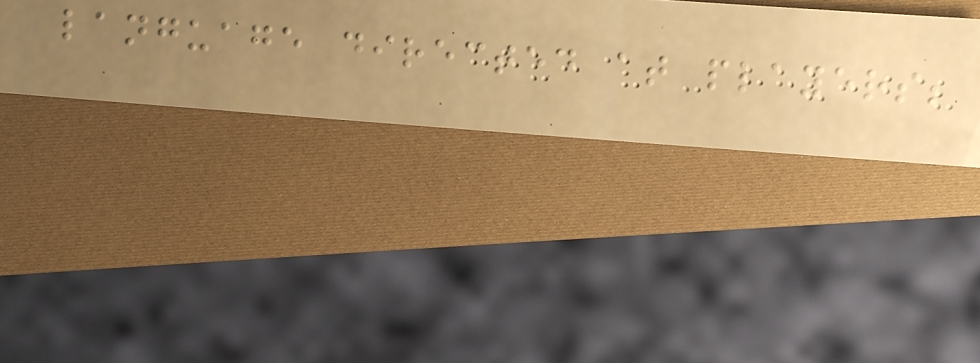language directed at players;
